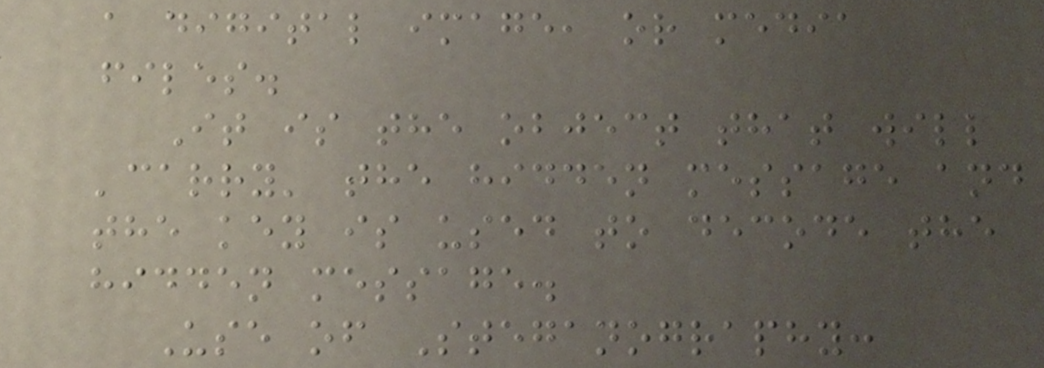a digital image, or media
files.
It is the object that will
'carry' the hidden message and
the key is used to decode the
hidden message.
Use of Steganography:
